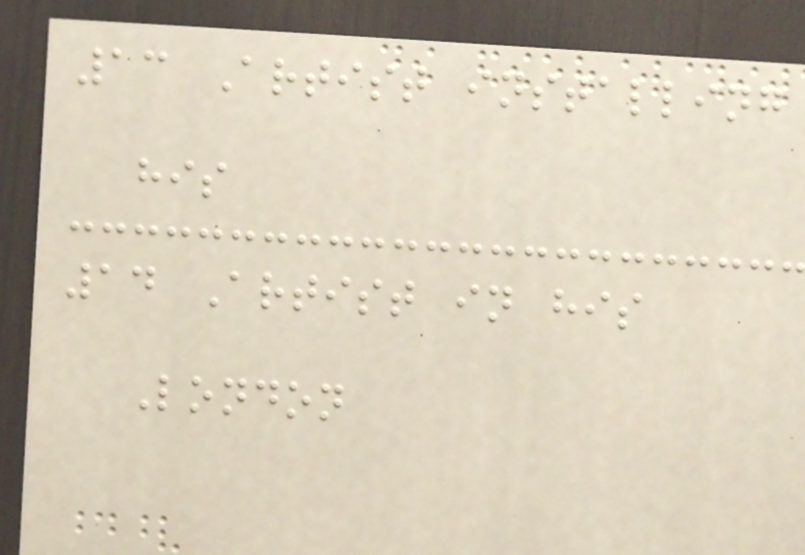13 Artist installing
his
14 Artist in his
London
